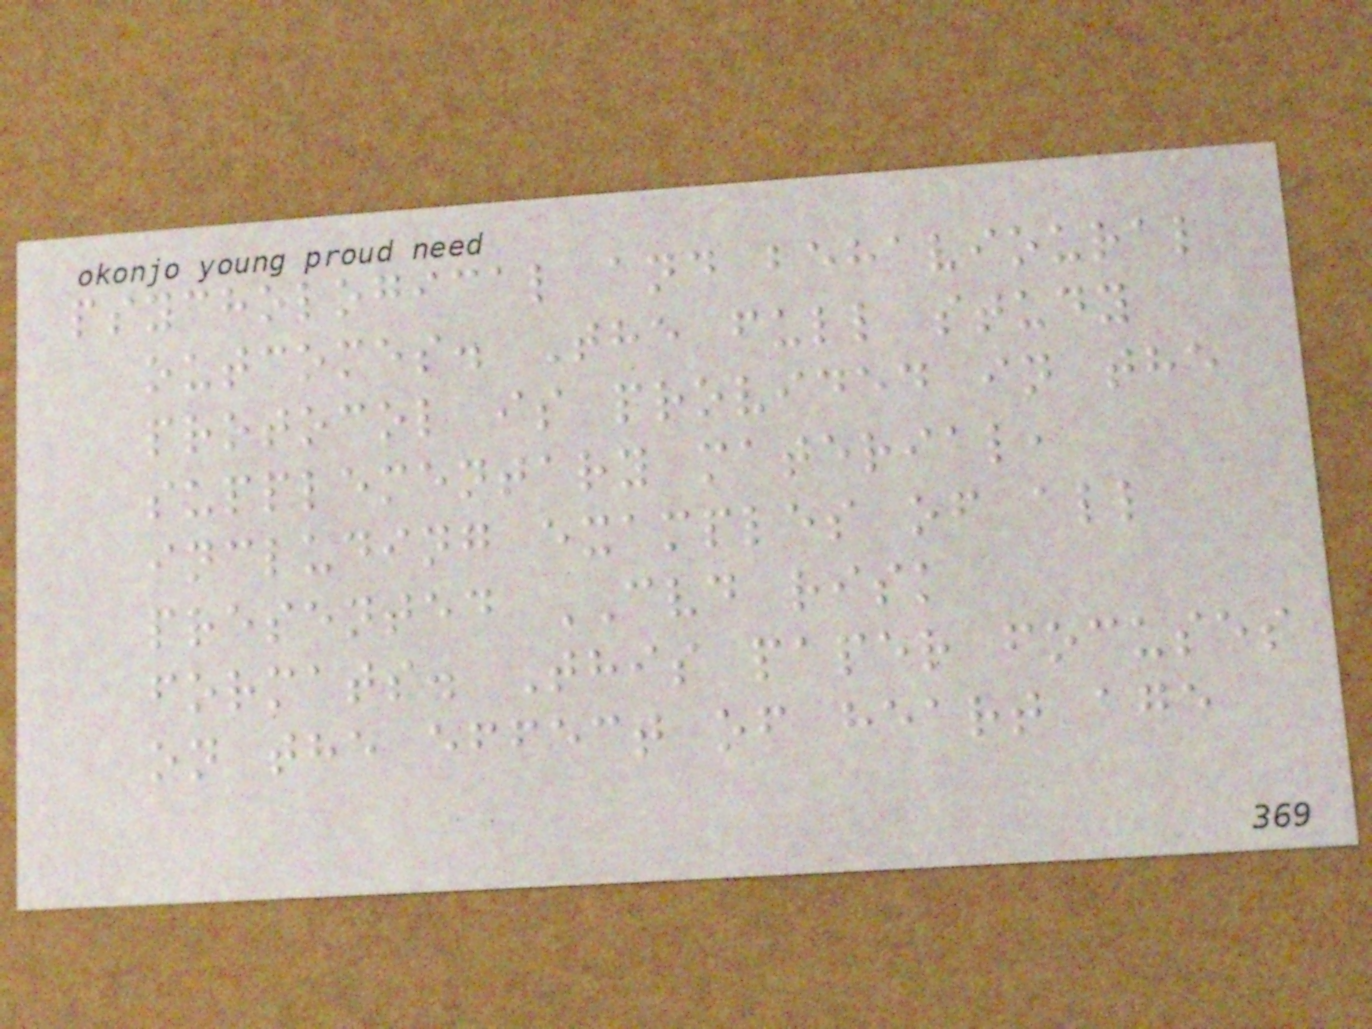psychological and behavioural
outcomes. The full study
protocol is provided in the
supplementary material,
including examples of all
presented CVD risk
formats. This paper focuses
on the effect of heart age
